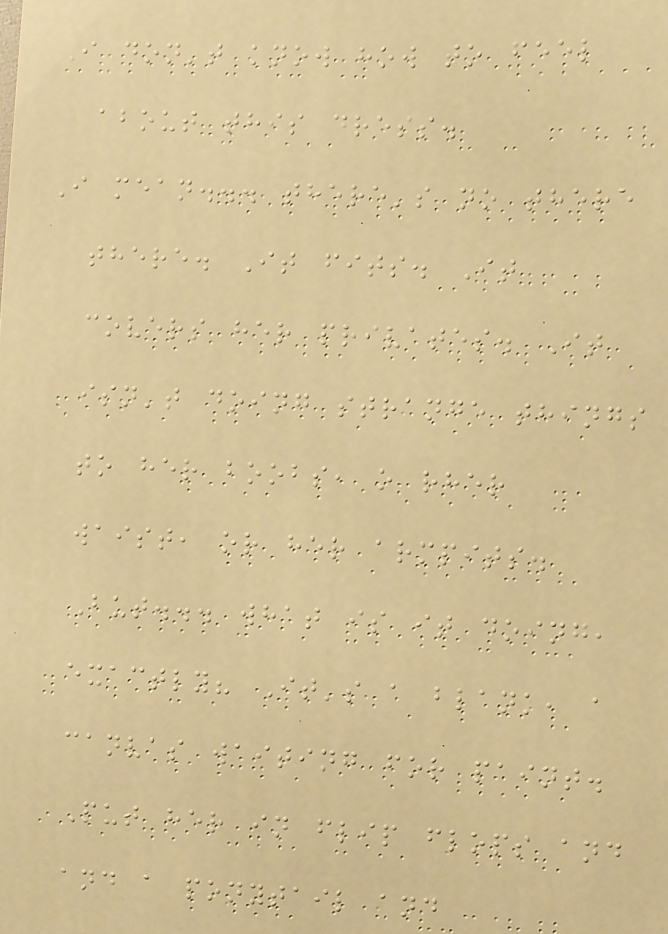I don't know how to feel
about this dress.
I mean... there's no there
there. It fits. It
covers her privates. It
isn't doing strange things
to her boobs, o rher
waist, or her armpits.
But... what is it doing,
exactly? It's a blank, a
canvas waiting for paint.
Put her in flip flops and
and a ponytail and
